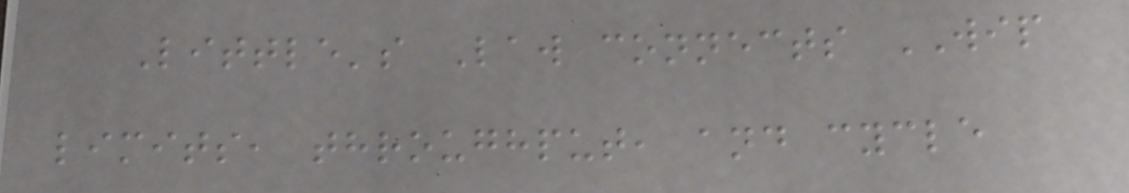Little's Law connects WIP
limits, throughput, and cycle
